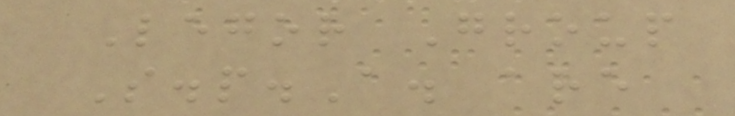Legor Group
S.p.A. are
